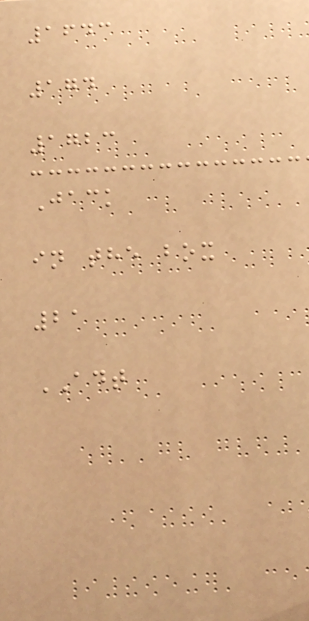1643
174
1723
Jack
in the box
21
ADT
